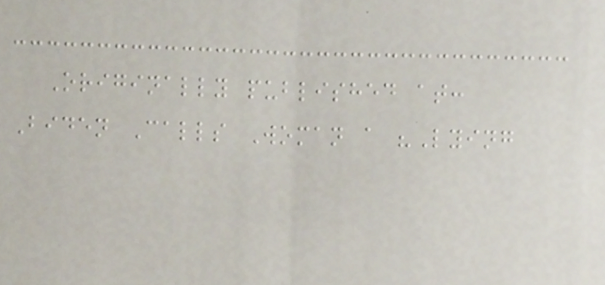Originally published at:
Biden Calls Woman a "Lying
